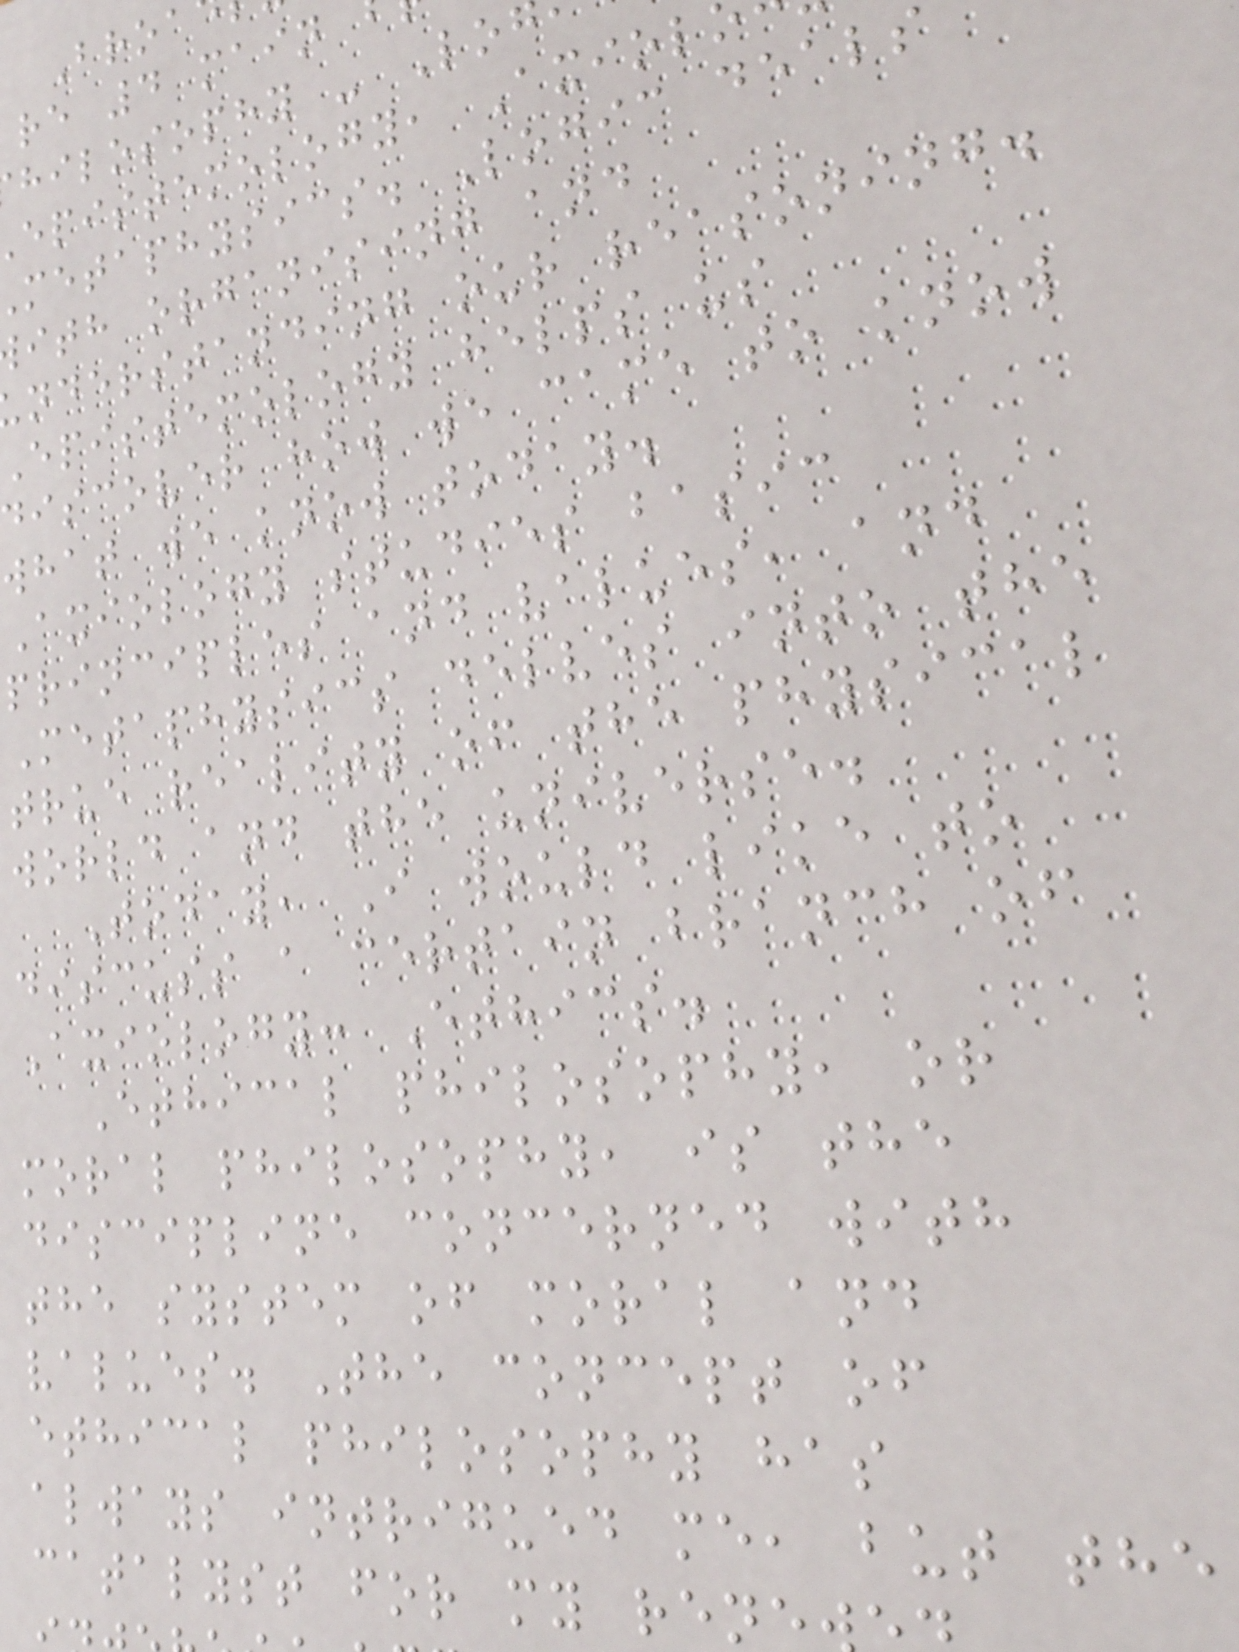re 4 main
hilosophy - Lo
epistemology, Axiol
metaphysics. Logic deals
ith organising and
nderstanding our reasoning.
epistemology helps us
discover how we came to know
what we know today.
Axiology studies basic
principles and values, and
Metaphysics delves into the
true reality of the physical
world and the universe.
Today, I would like to
discuss a certain branch of
Axiology: Ethics.
Ethical philosophy, or
moral philosophy, is the
discipline concerned with
the system of moral and
values. The concept of
ethical philosophy has
always intrigued me, but the
catalyst for my rene
